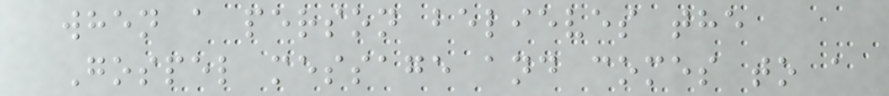when a person believes the
Gospel message and comes to a
